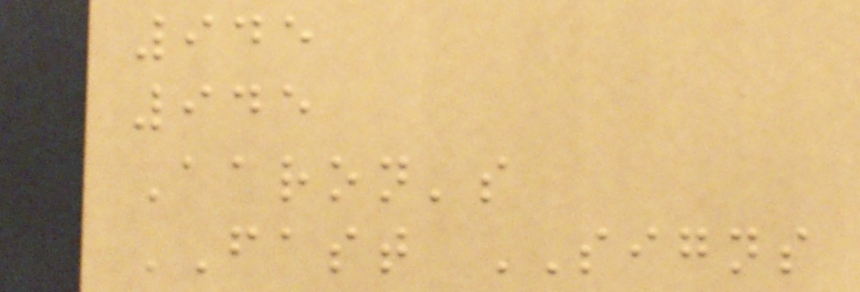945
945
Aaron's
FAST SIGNS
